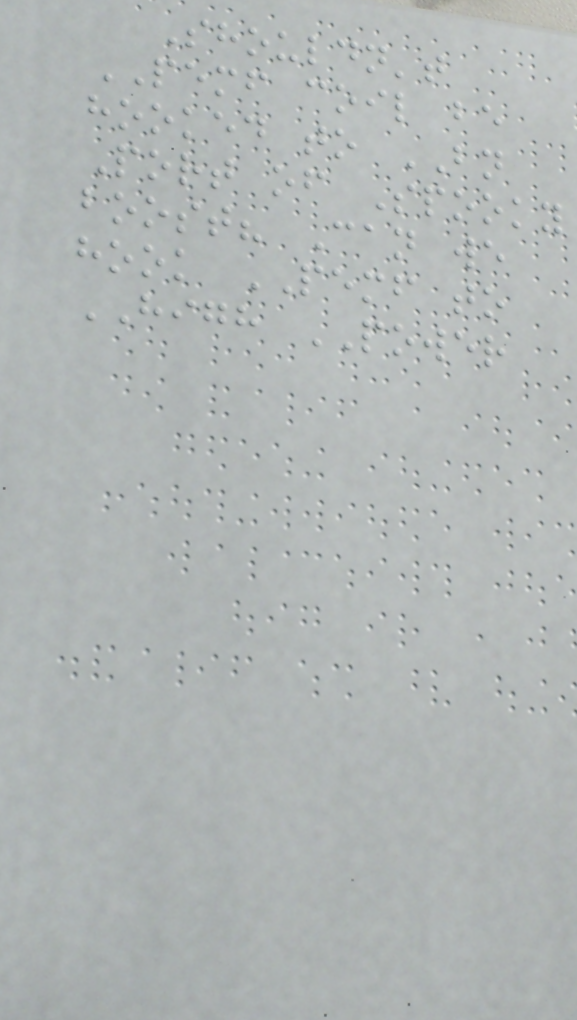Shouldn't
PEMF coil be
hooked to BN
Port of Spooky
boost? Can we
hook PEMF to
HIGH POWER
